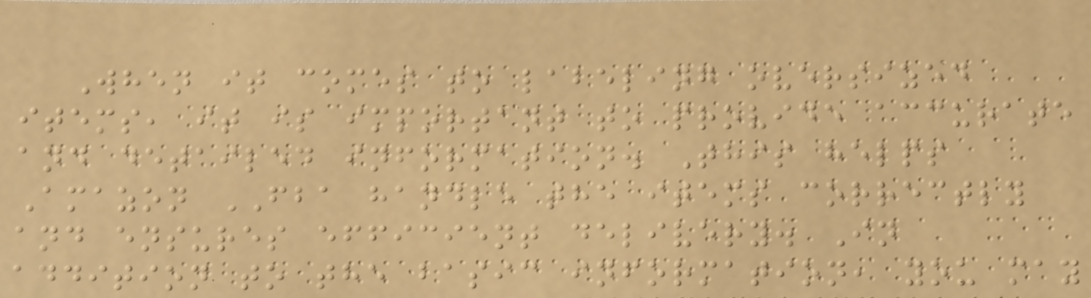When it comes to labeling oversized
items, it is important to provide accurate
and detailed information. This helps
Amazon FBA handle the items correctly
and ensures efficient delivery. In
addition to the basic information, you may
